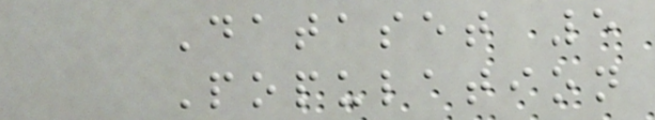Dataset 5
Population
